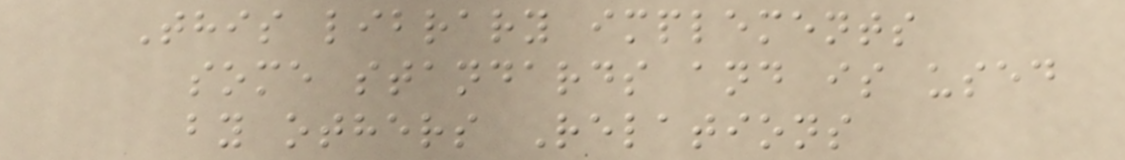This library implements
some standards and is used
by others Relations
